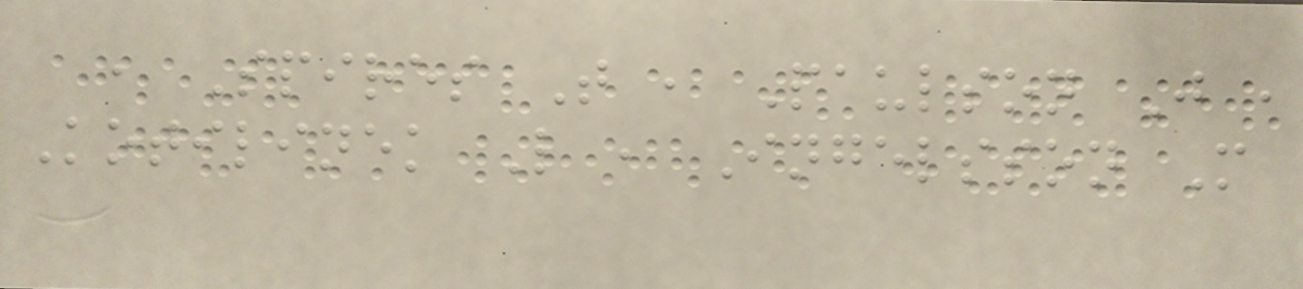, Spires T , Paulson J ,
Kotilinek L , Ingelsson M
